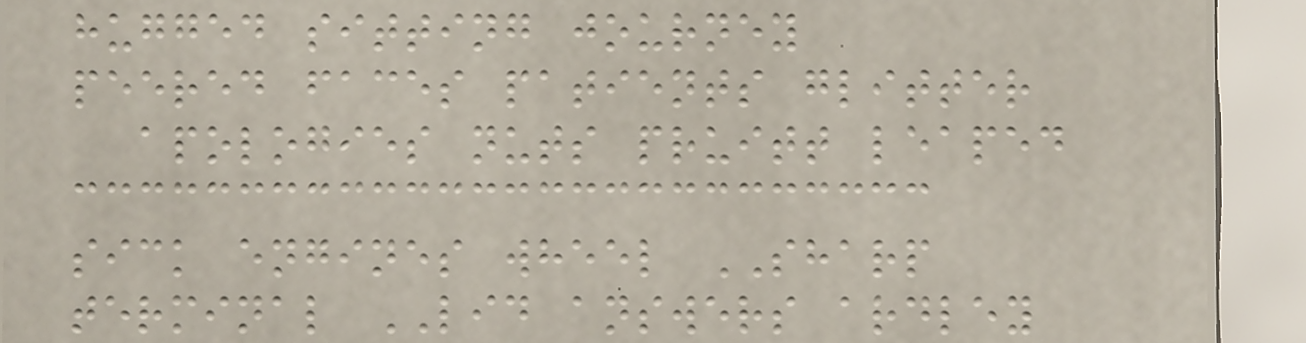hugged sitting journey
peered faces patients glitter
apologies nuts pruitt leaped
sick engines wheel SHARP
terminal LID answers ardley
